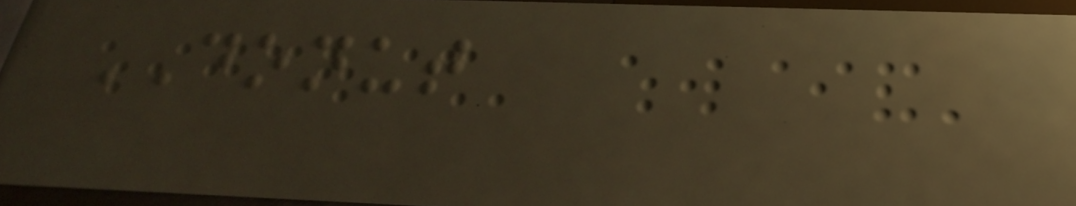DONUT
